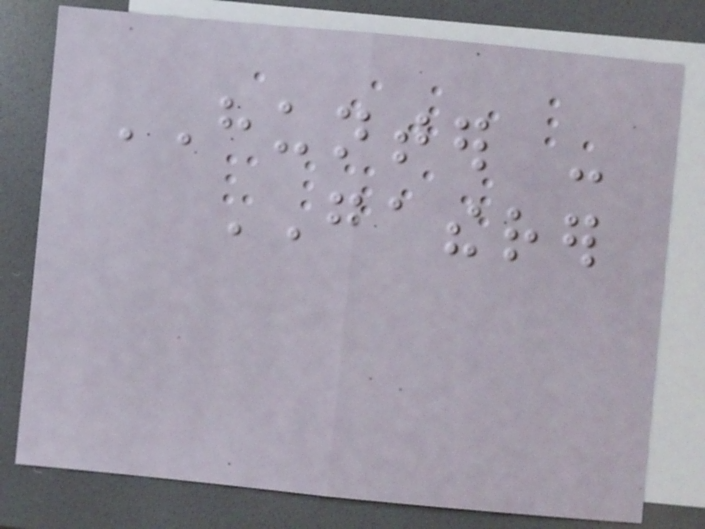HUNTER -
GATHERER
